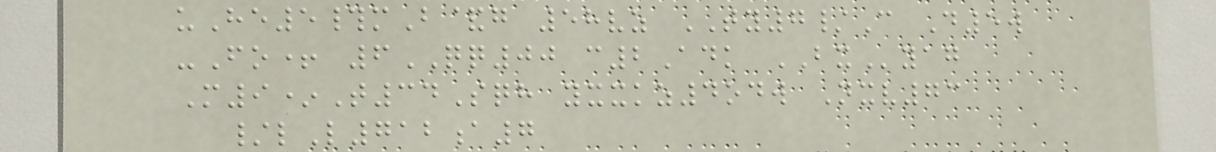uHe5#mB&g 58vz TY7/C D5w
-Fo+ 6QQ00 c2Adk BXyag
M9*T34Sqh yxxkz4odw Nxv73
/lL712a7
